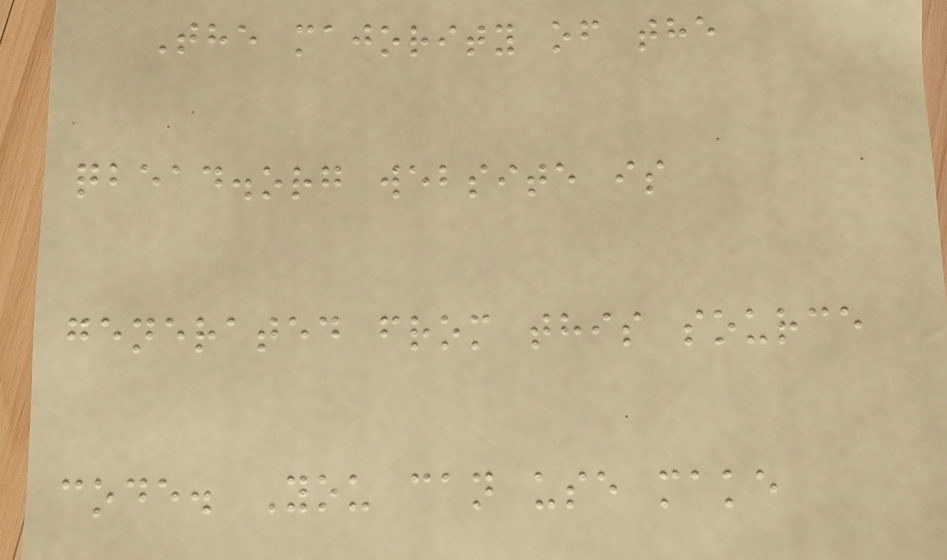The majority of the
qbead.org website is
generated from this source
code. You can use make
